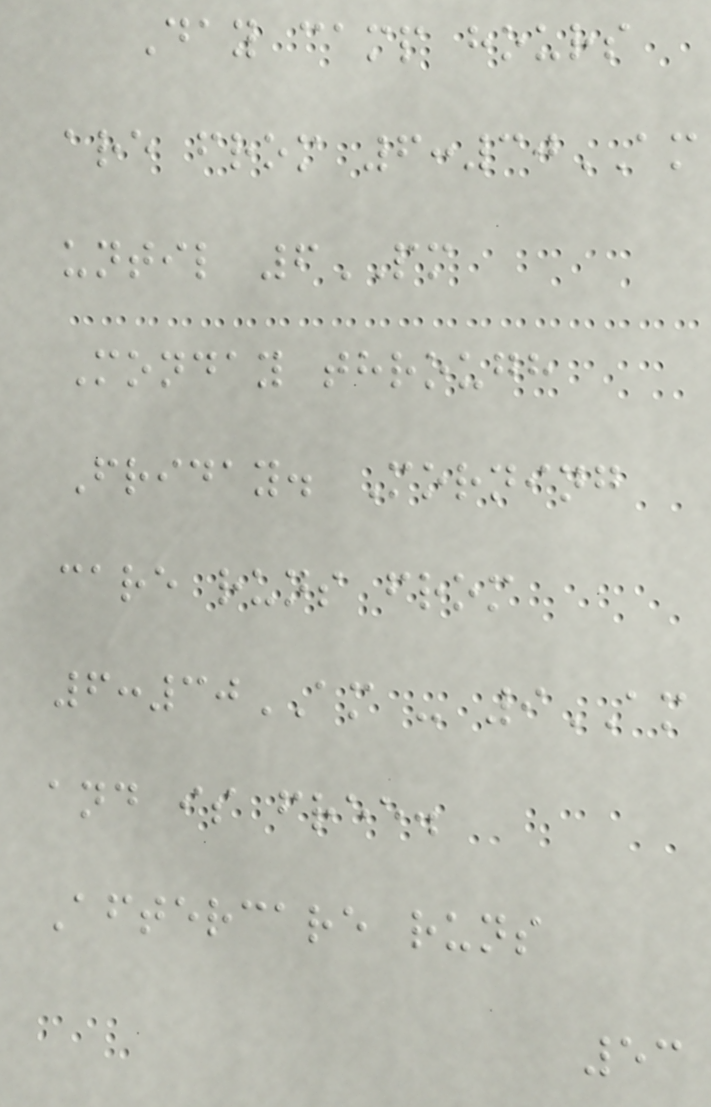Day camp hours
are from 6:30AM
until 6PM
Monday through
Friday. Morning
care runs from
6:30AM - 9AM
and is free.
Aftercare runs
53
